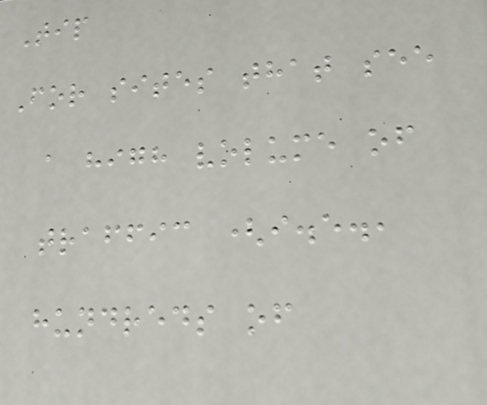Tip
For sites that see
a high volume of
traffic (i.e.,
hundreds of
